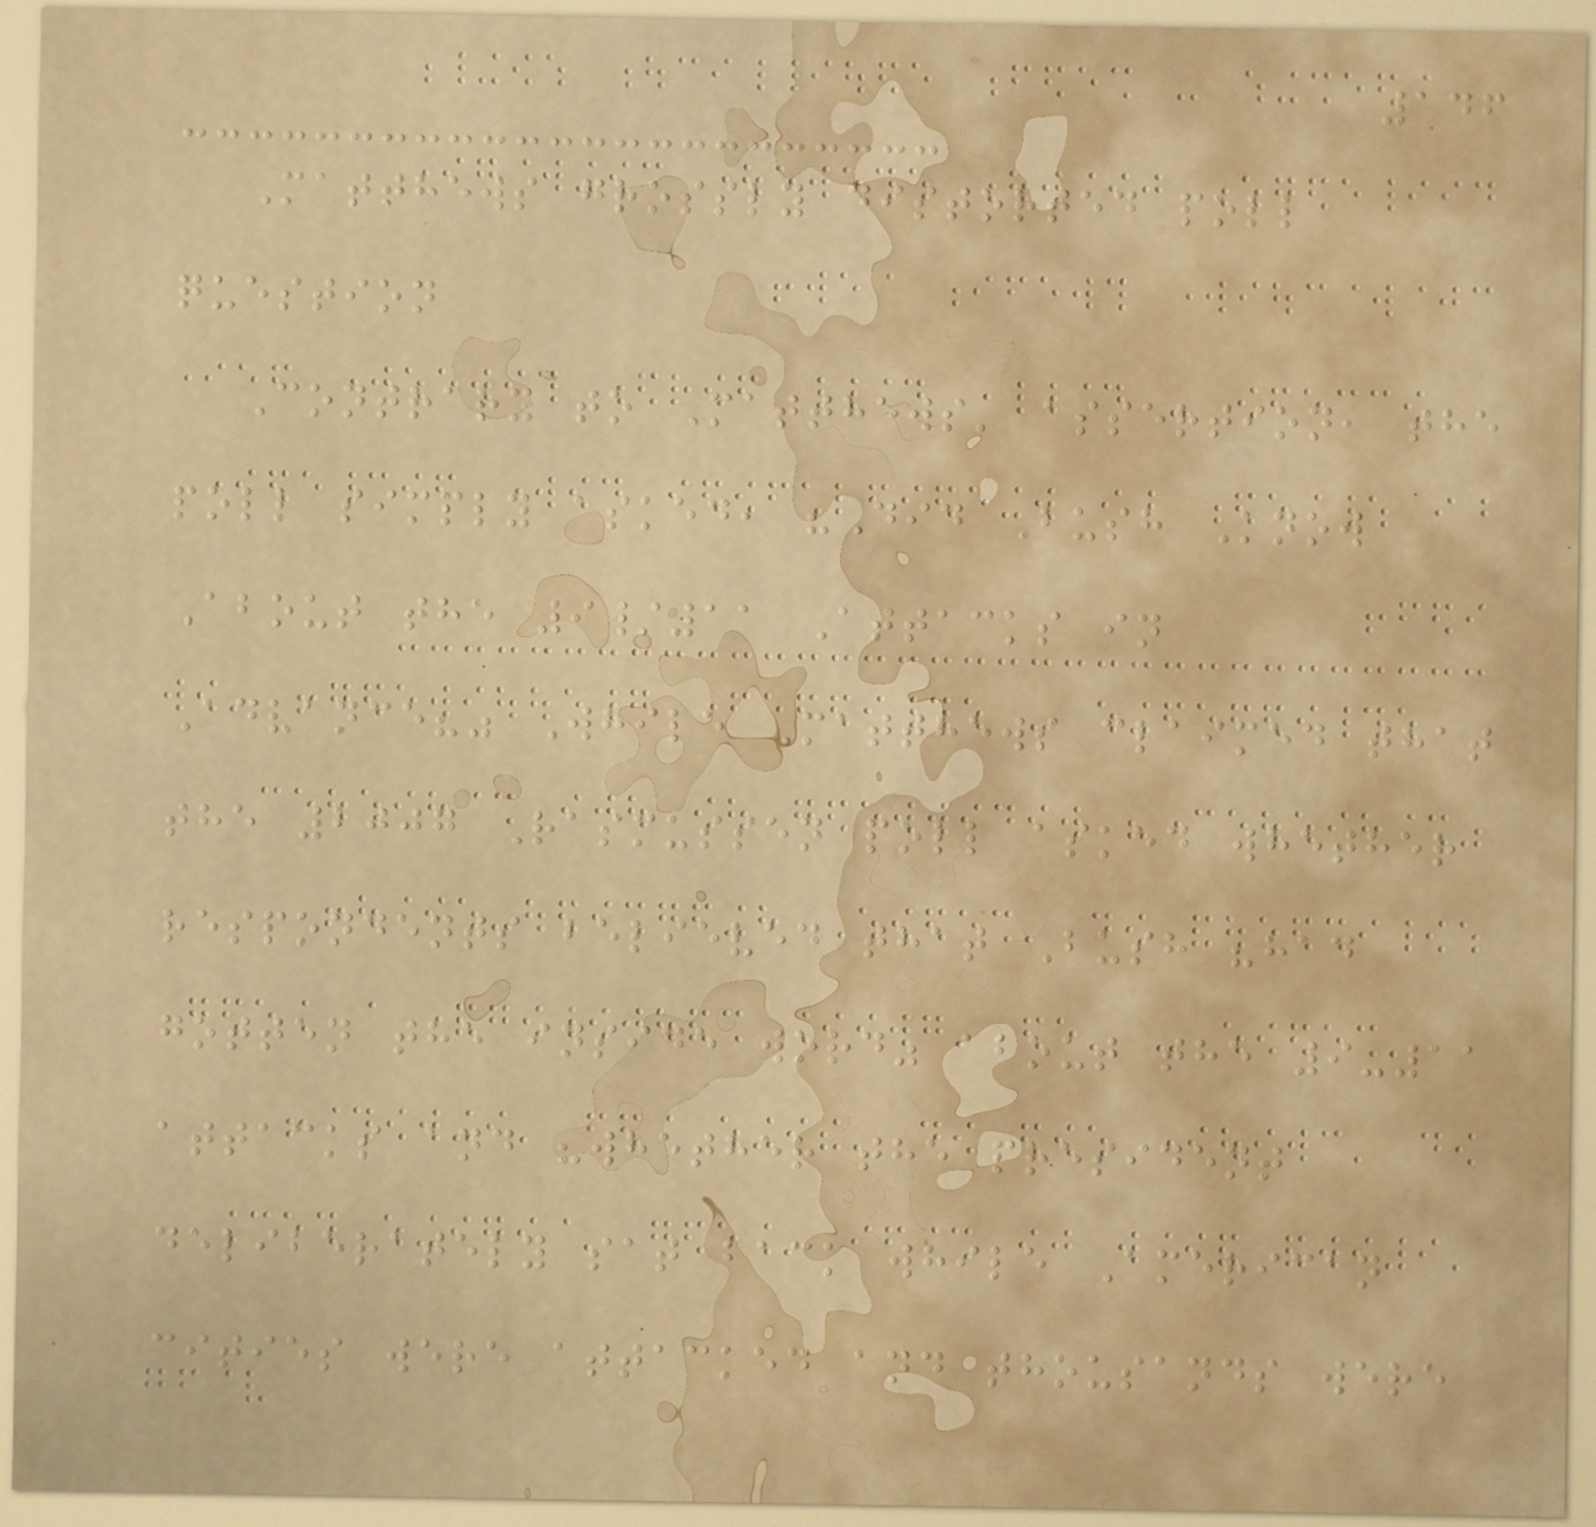146
Matthews grossly distorted poll
question
Contrary to Matthews' assertion, the
poll simply asked, "Did Bush Know
About the 9/11 Attacks in
Advance?" While Matthews claimed that
the 2007 Rasmussen poll asked whether
respondents believed that Bush "had
gotten the inside word" about the 9-11
attacks and "whether the president
deliberately sat back while American
cities were attacked and thousands were
